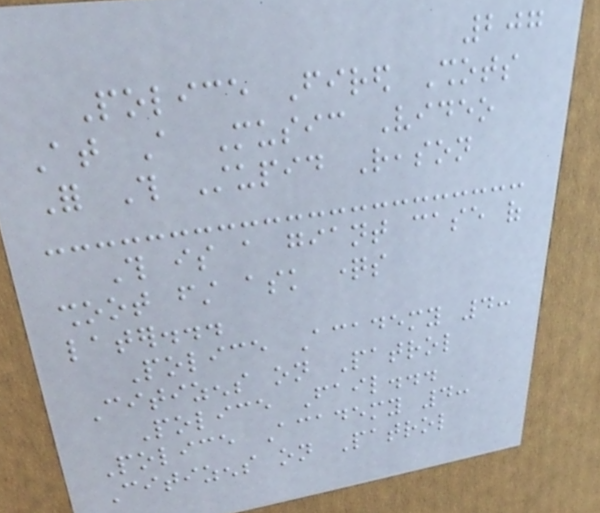207
Police Fired Shots
At A Music Video
For This Stupid Reason
This is a giant case of
shoot first ask questions
later...
Police Academy 4:
Citizens on Patrol
Police Fail...
Police Academy 4:
Citizens on Patrol
